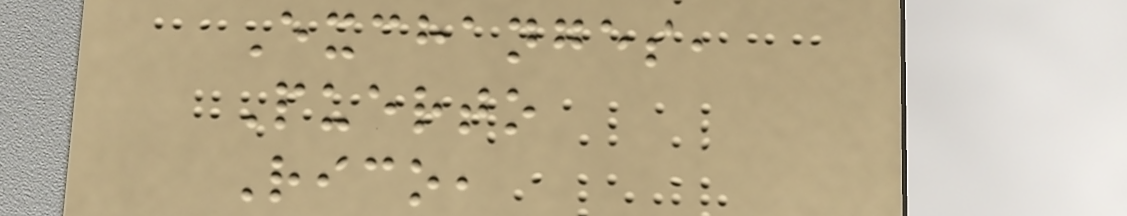Exchanges,
Puerto
Rico,
